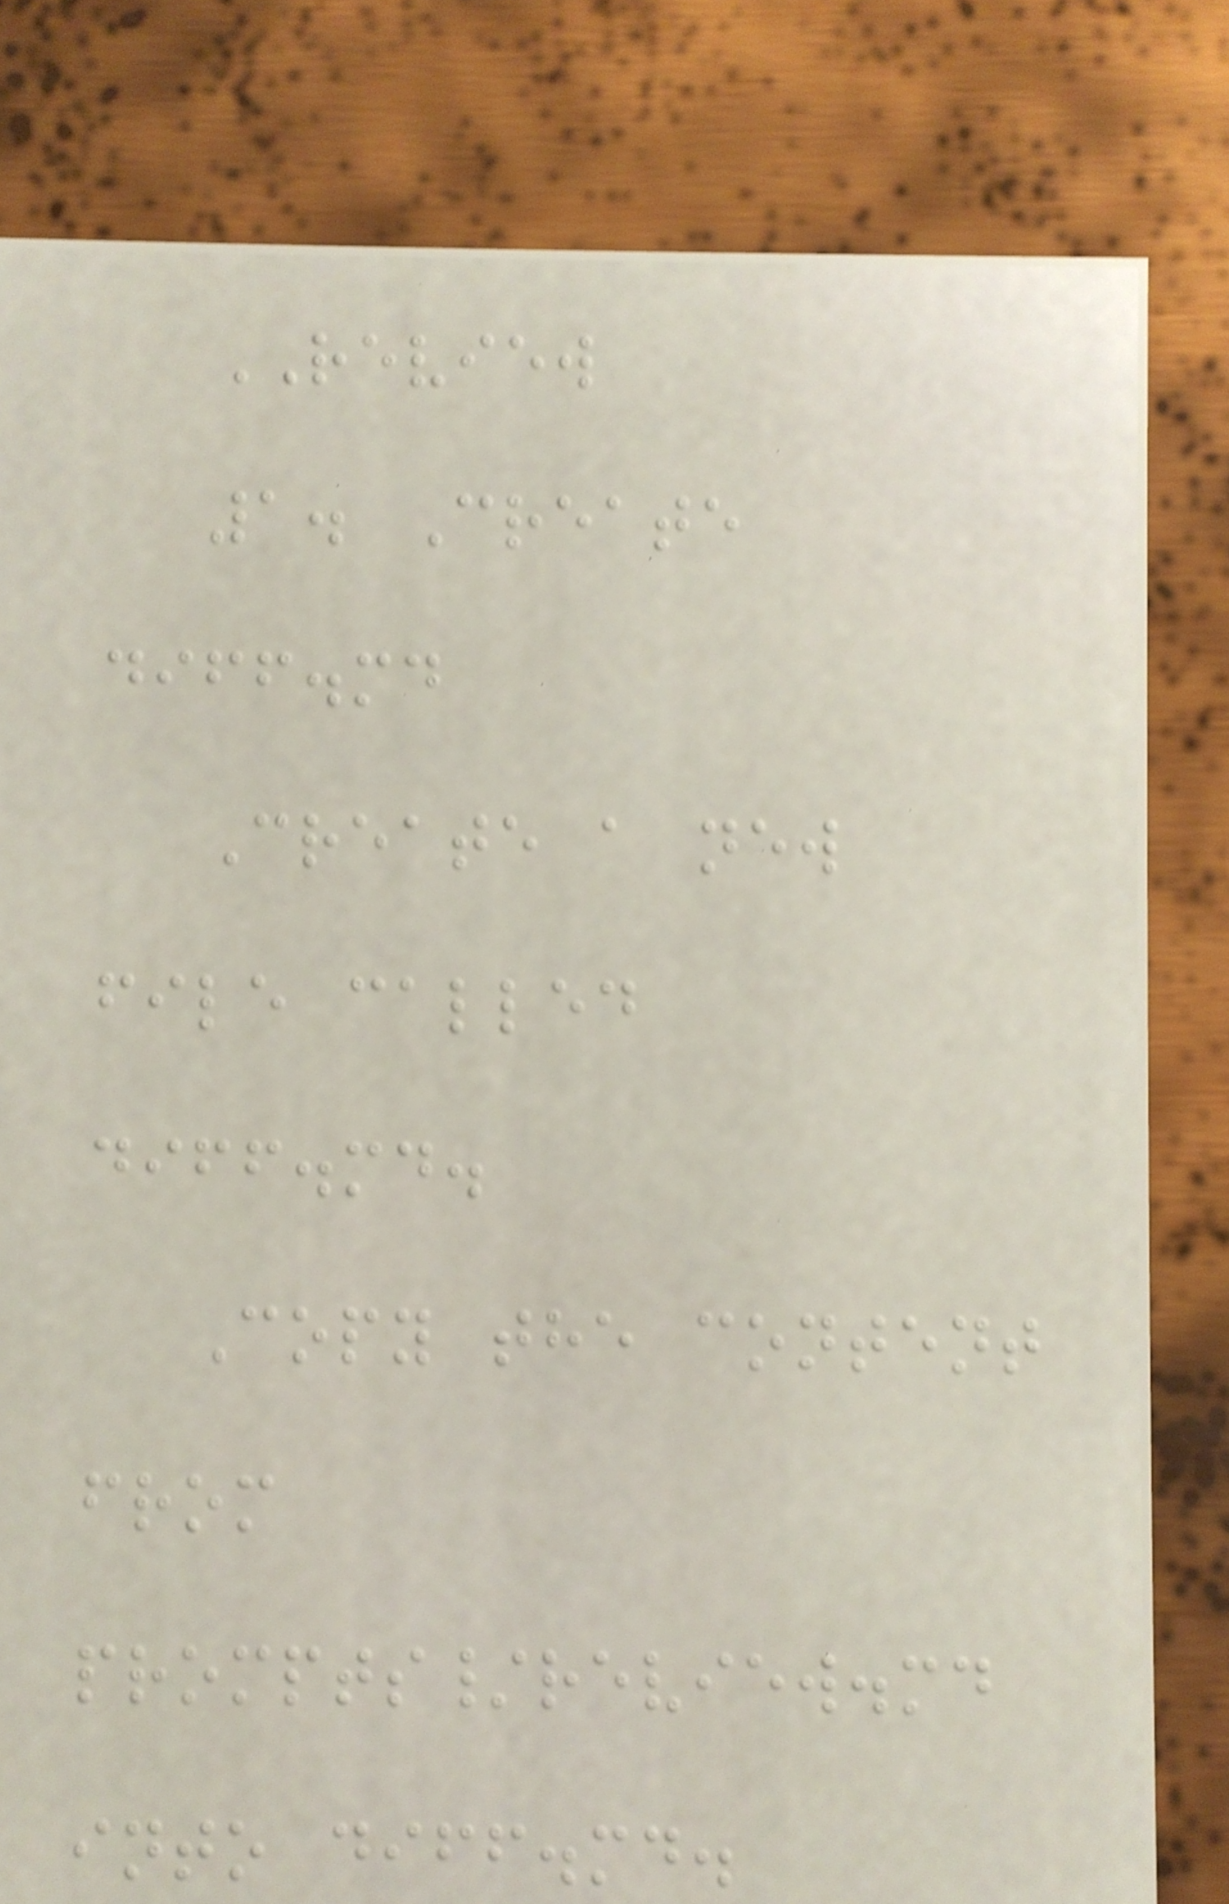REVIEW
1. Create
diff.md
Create a new
file called
diff.md.
Copy the content
from
prompts/review.md
into diff.md.
